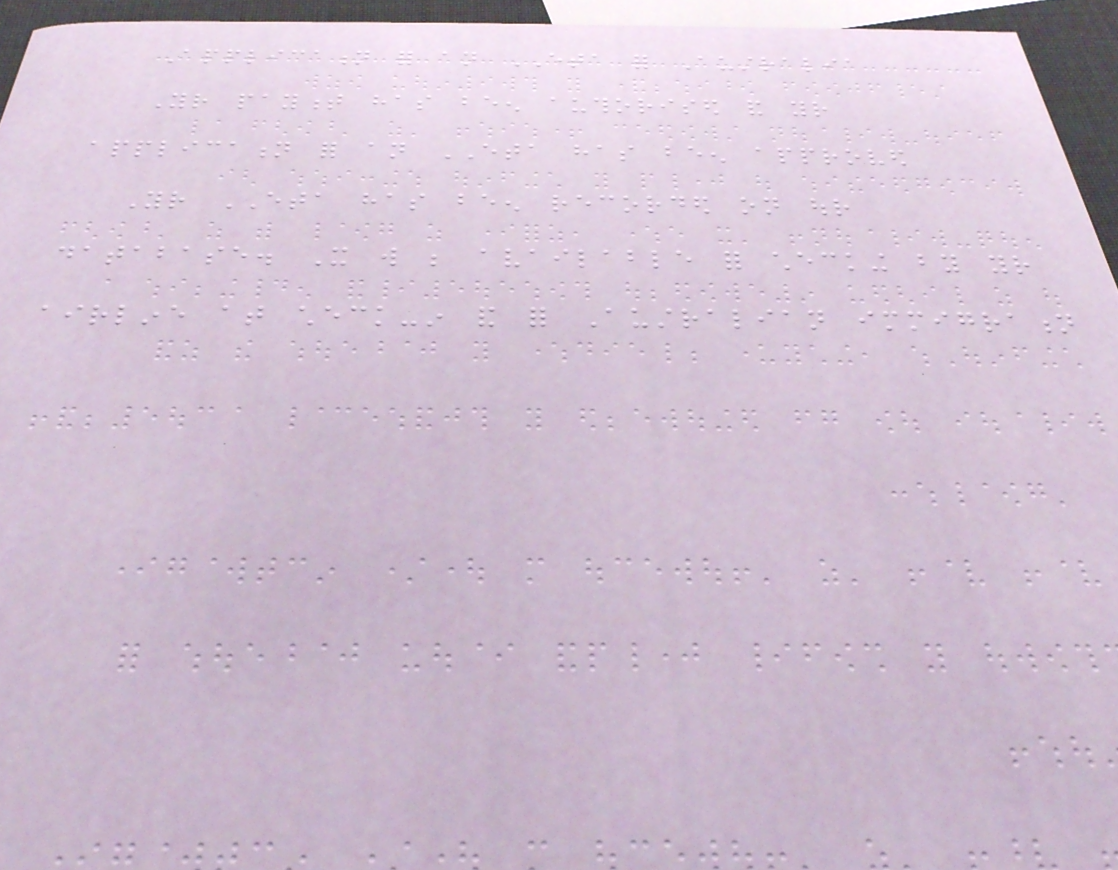Application for an ETA for Australia
Your payment has been authorised and your
application for an ETA has been approved
Your ETA has been recorded on our
database. It will be available for checking by your
airline at check-in and for Australian immigration
